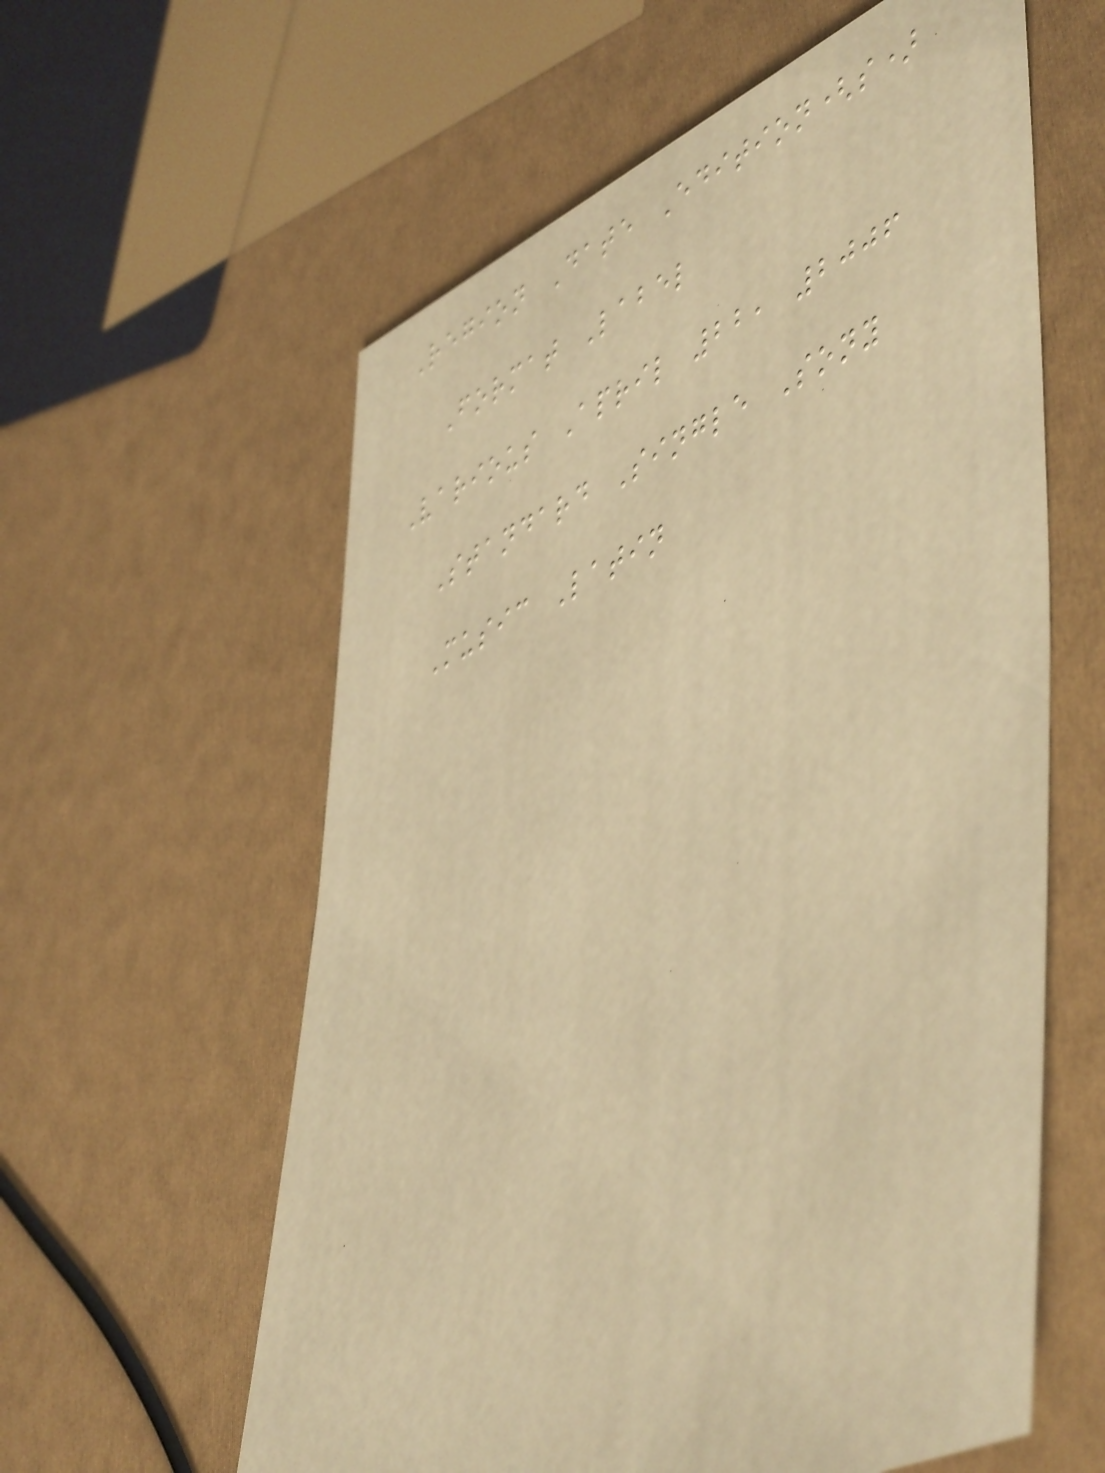Region Date Edition(s)
Format Label
Various April 22, 2006
Standard Single Sony
Music Latin
